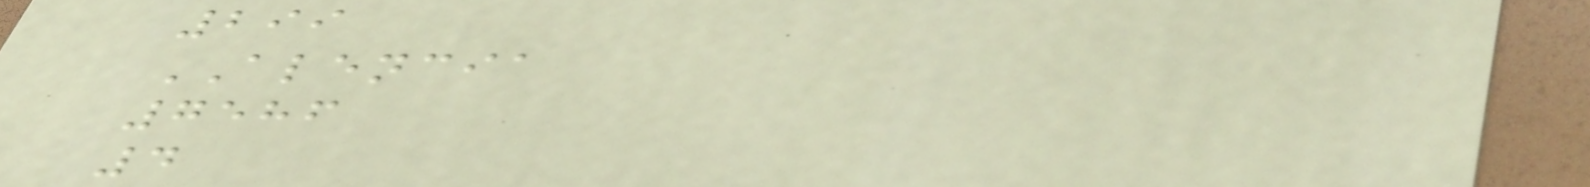299
ALENCIA
7586
4
